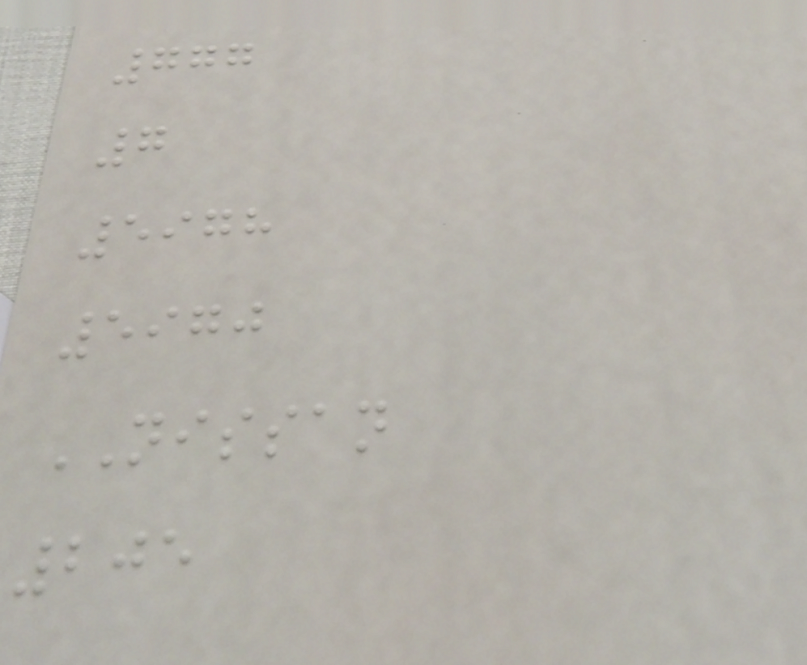777
7
5978
5970
NISSAN
205
